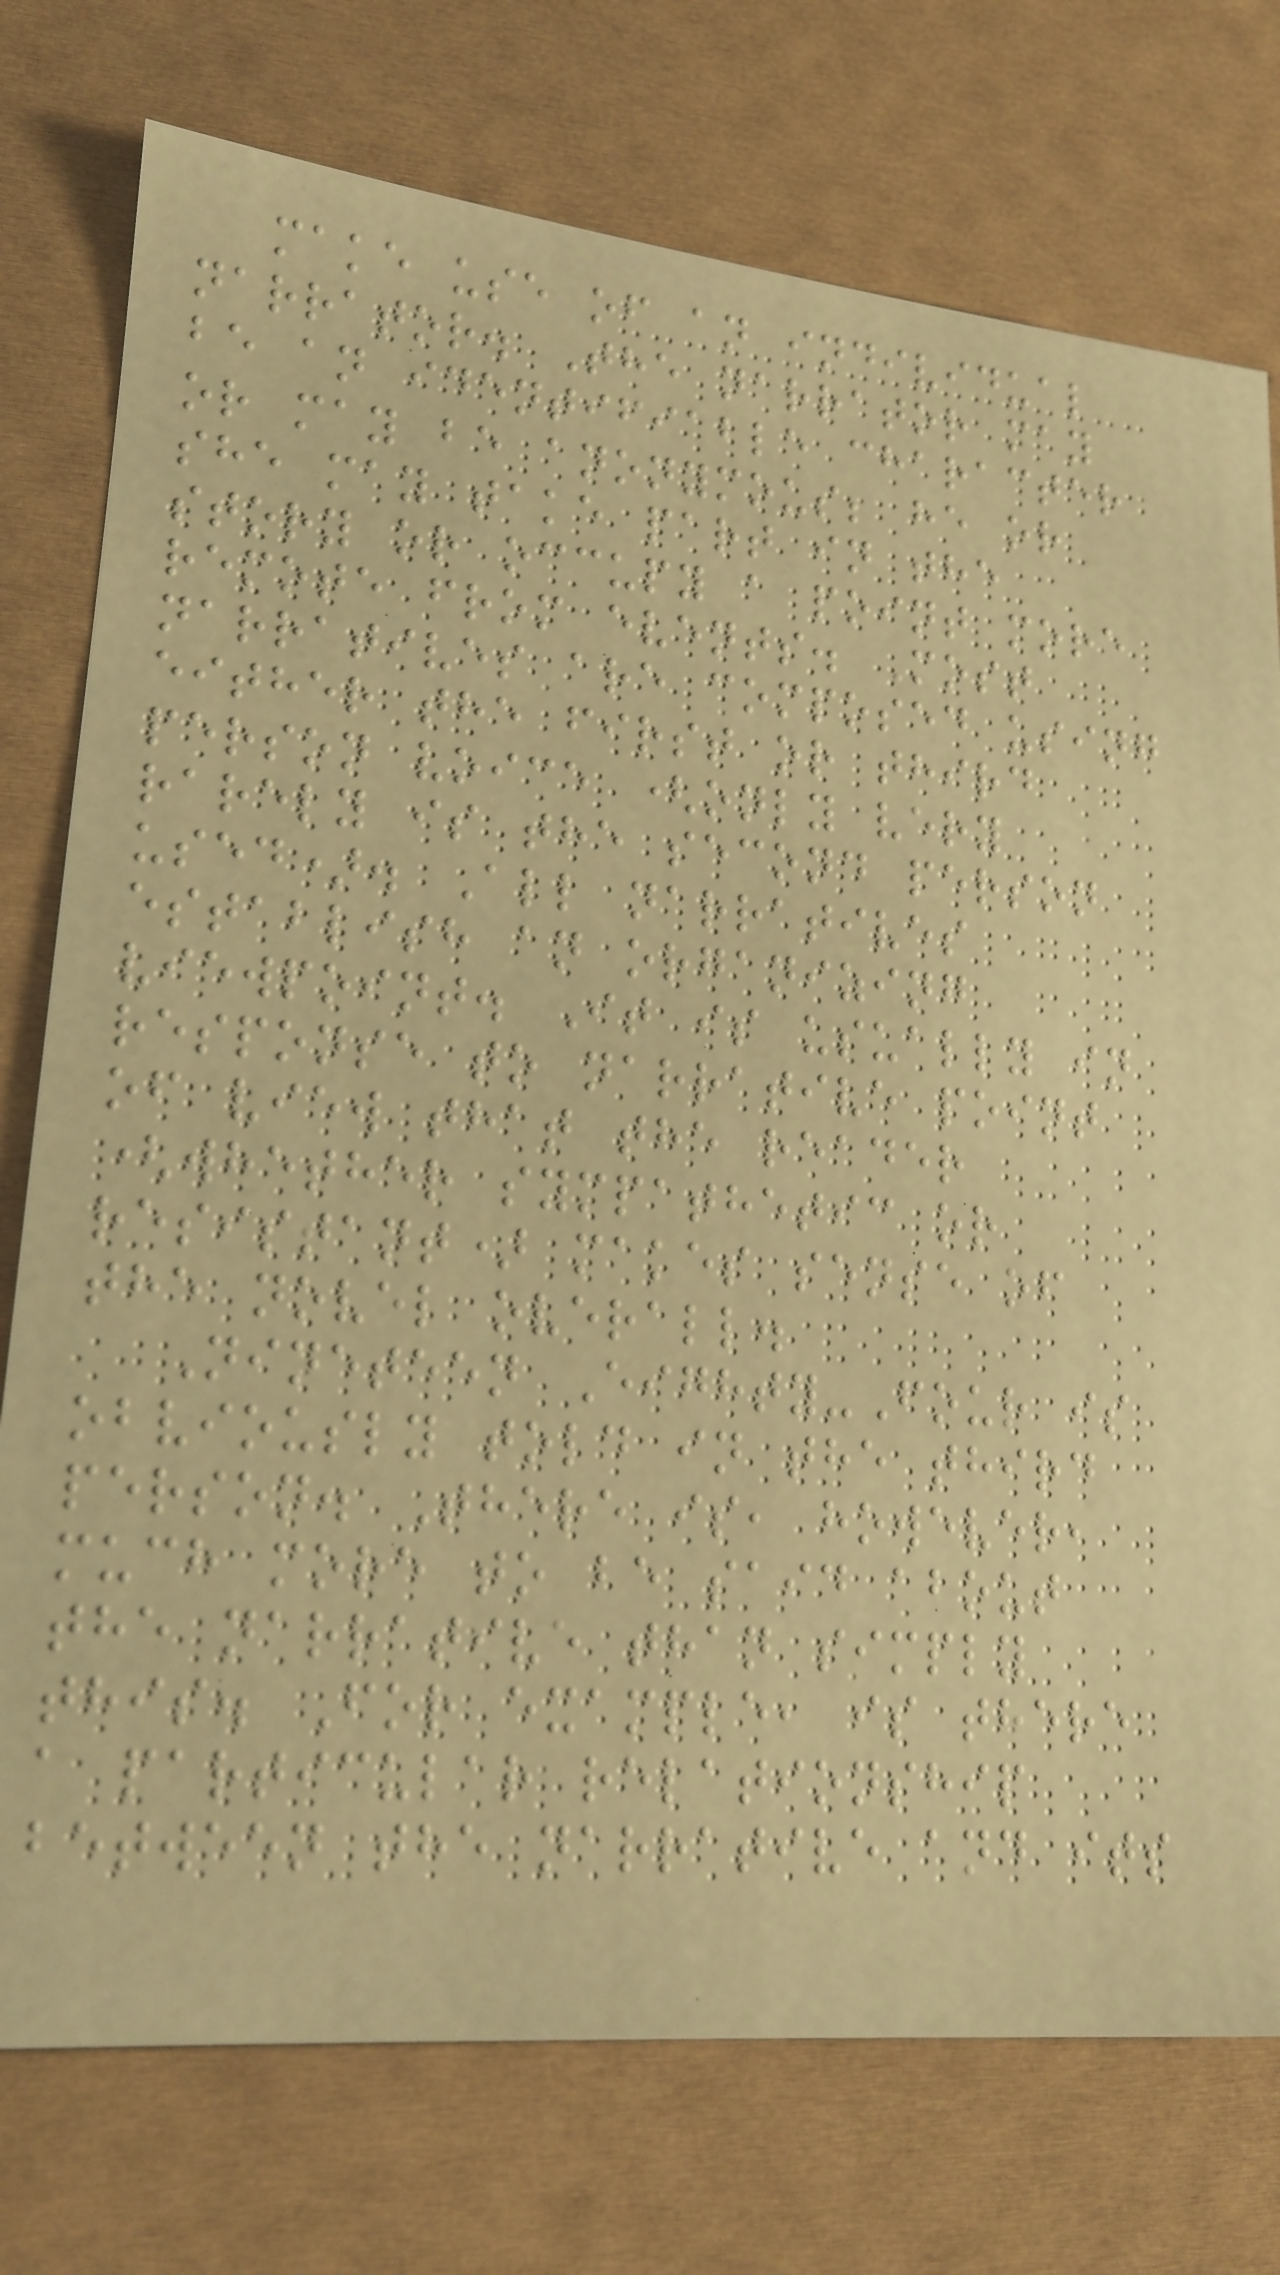make use of an individual
narrator. The narrator may
be an identifiable character
or may be anonymous; he or
she may take part in the
story or occupy a point more
remote from events. Most
narratives are composed using
either the first or third
person voice (only very
rarely is the second person
used). All narratives
establish an organizing
viewpoint. It is usually in
response to narrative point
of view that the reader
(whether sympathetic or
resistant) makes sense of
the novel overall.
Nineteen Eighty-Four is
obviously told in the third
person. There is, however,
much more to be said about
the narrative than simply
this. For example, is there
a particular relationship
between the narrative and its
